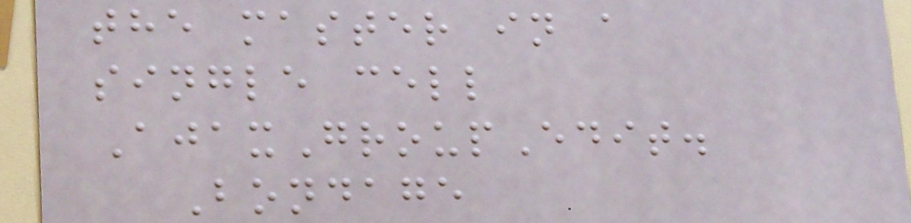the master in a
single cell
AjaxGroupEdit.
Bondage
